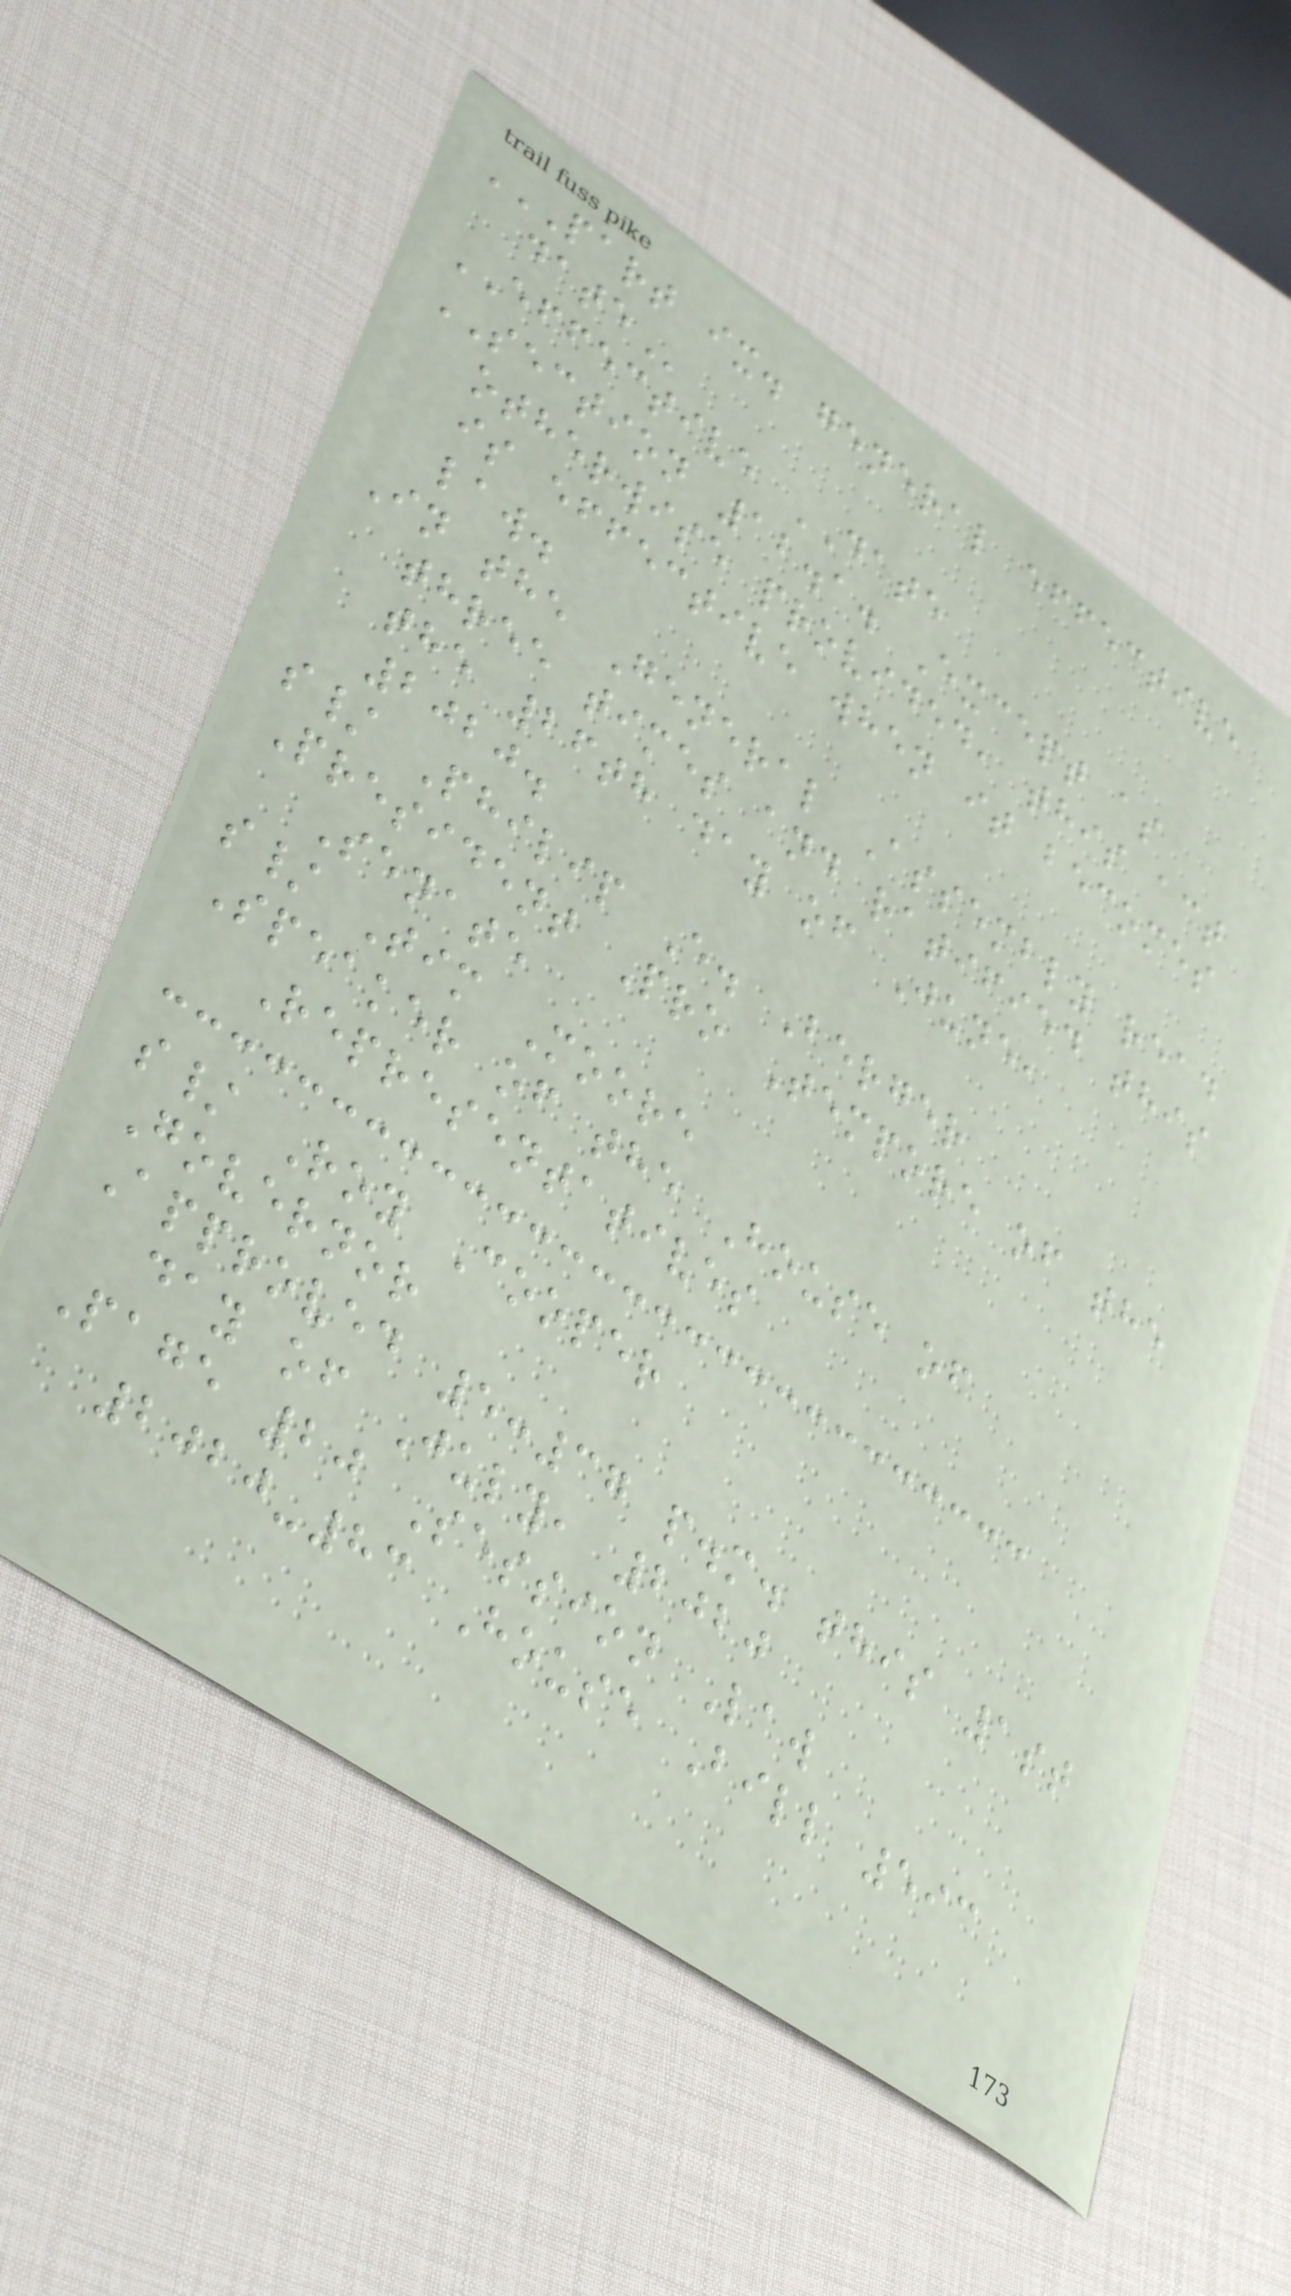PART IX. GENERAL EFFECTIVE
DATE
EFFECTIVE DATE
SECTION 12.1. Except as
otherwise provided, this act
is effective when it becomes
law.
In the General Assembly read
three times and ratified this
the 26th day of June,
2020.
s/ Philip E. Berger
President Pro Tempore of the
Senate
s/ Tim Moore
Speaker of the House of
Representatives
s/ Roy Cooper
Governor
Approved 5:37 p.m. this 1st
day of July, 2020
Page 20 Session Law
2020-83 House Bill 593
